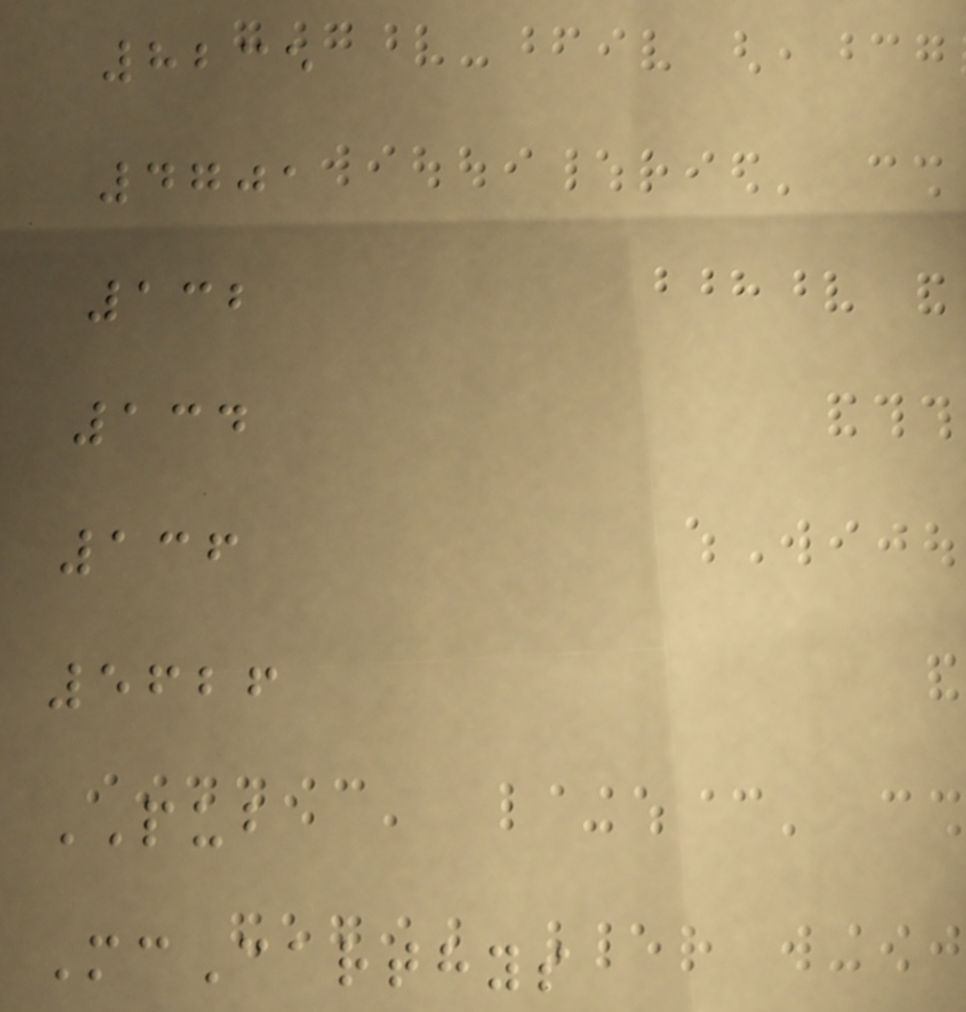8235
4701
132
134
136
5626
PUB
McCarthys
